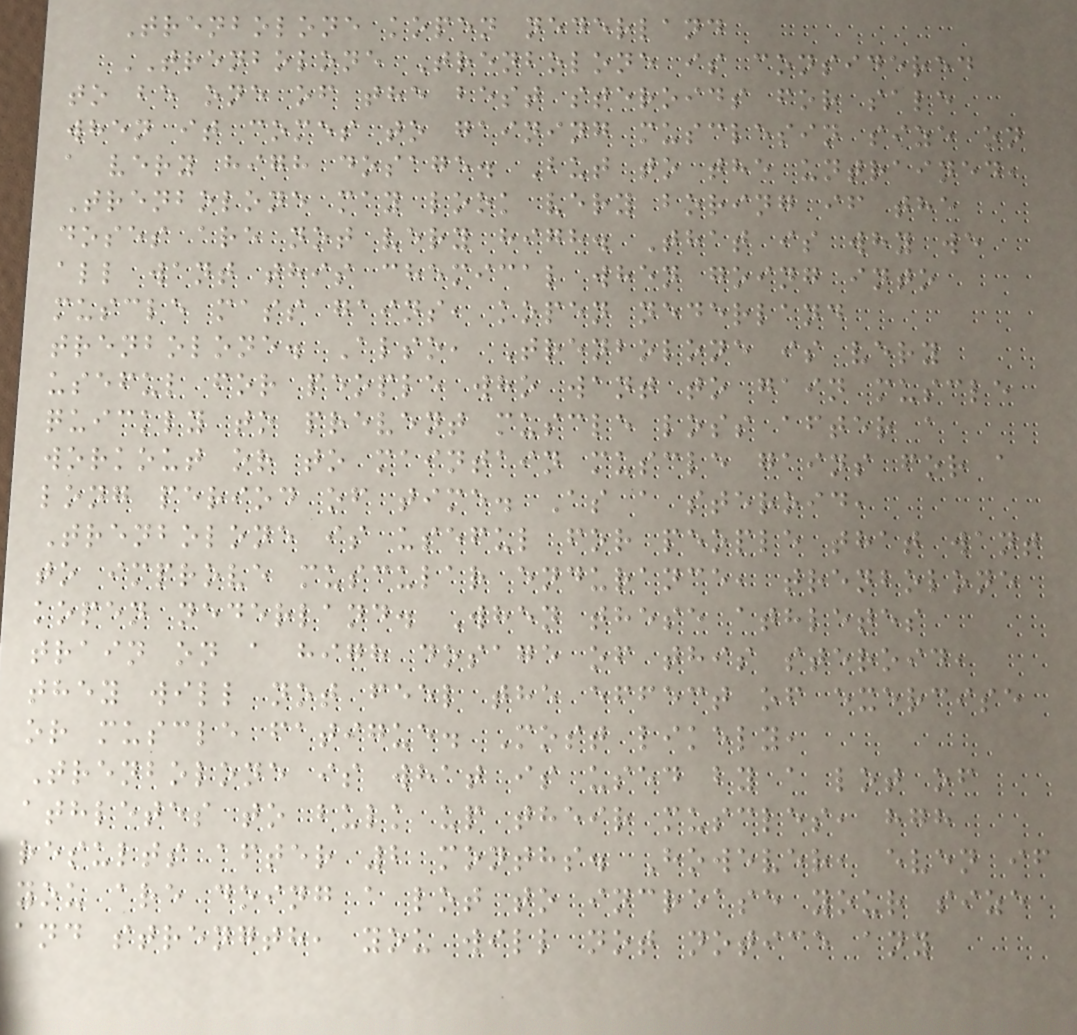Trenbolone kopen nederland
TRENBOLONE Trenbolone is considered
to be one of the best steroids for sale
when it comes to gaining musclesin size on
a very high dosage. But to the untrained,
Trenbolone may look very boring if the
doses are not very high. That is why we
all want this chemical when going into
muscle mass gains, kopen nederland
trenbolone. Also, Trenbolone is very
useful for people who want to gain muscle
quickly to prevent muscle loss after a
workout or to maintain muscle gains for a
long period of time. As a steroid,
Trenbolone is useful for people that want
to improve muscular endurance, trenbolone
kopen nederland. When these athletes
train on a high dosage of this steroid,
they will not feel the effect of exercise
or muscle fatigue. Most likely,
Trenbolone is what is used by a lot of
athletes to bulk up their muscles, hgh
results after 2 months. However, even if
you are doing a lot to increase your size
and strength, you will not notice any
